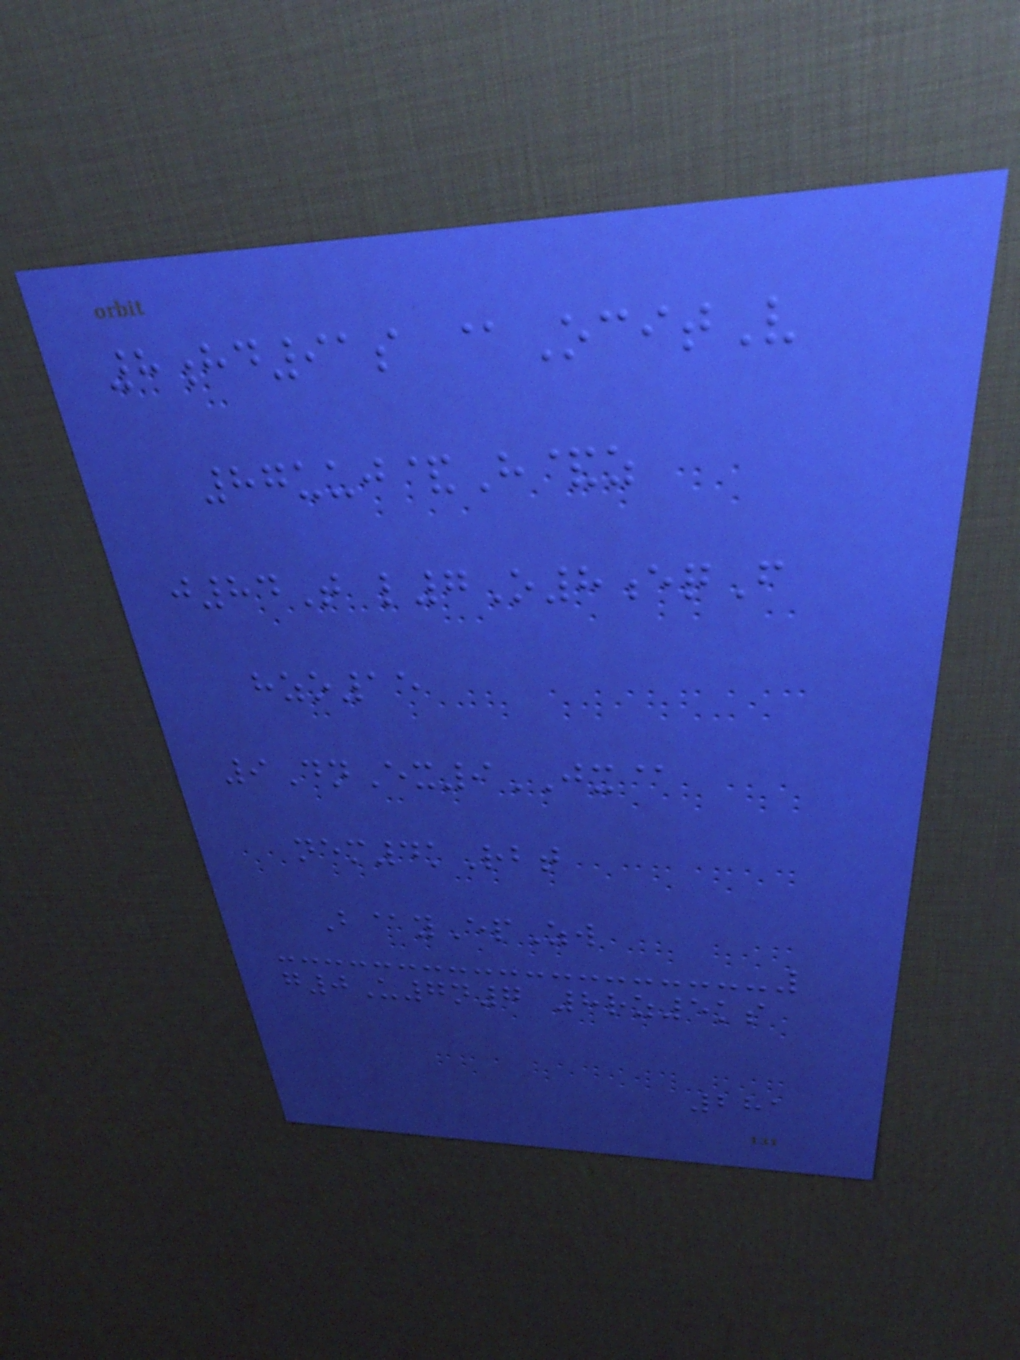8hd91s @OcitV
87uuj&H&z
j84T l7O8eqF
hzo15
9DnEx9JX@
nem4kRbt
B@yEpZw
g0U7n7 8rz5ks
281
